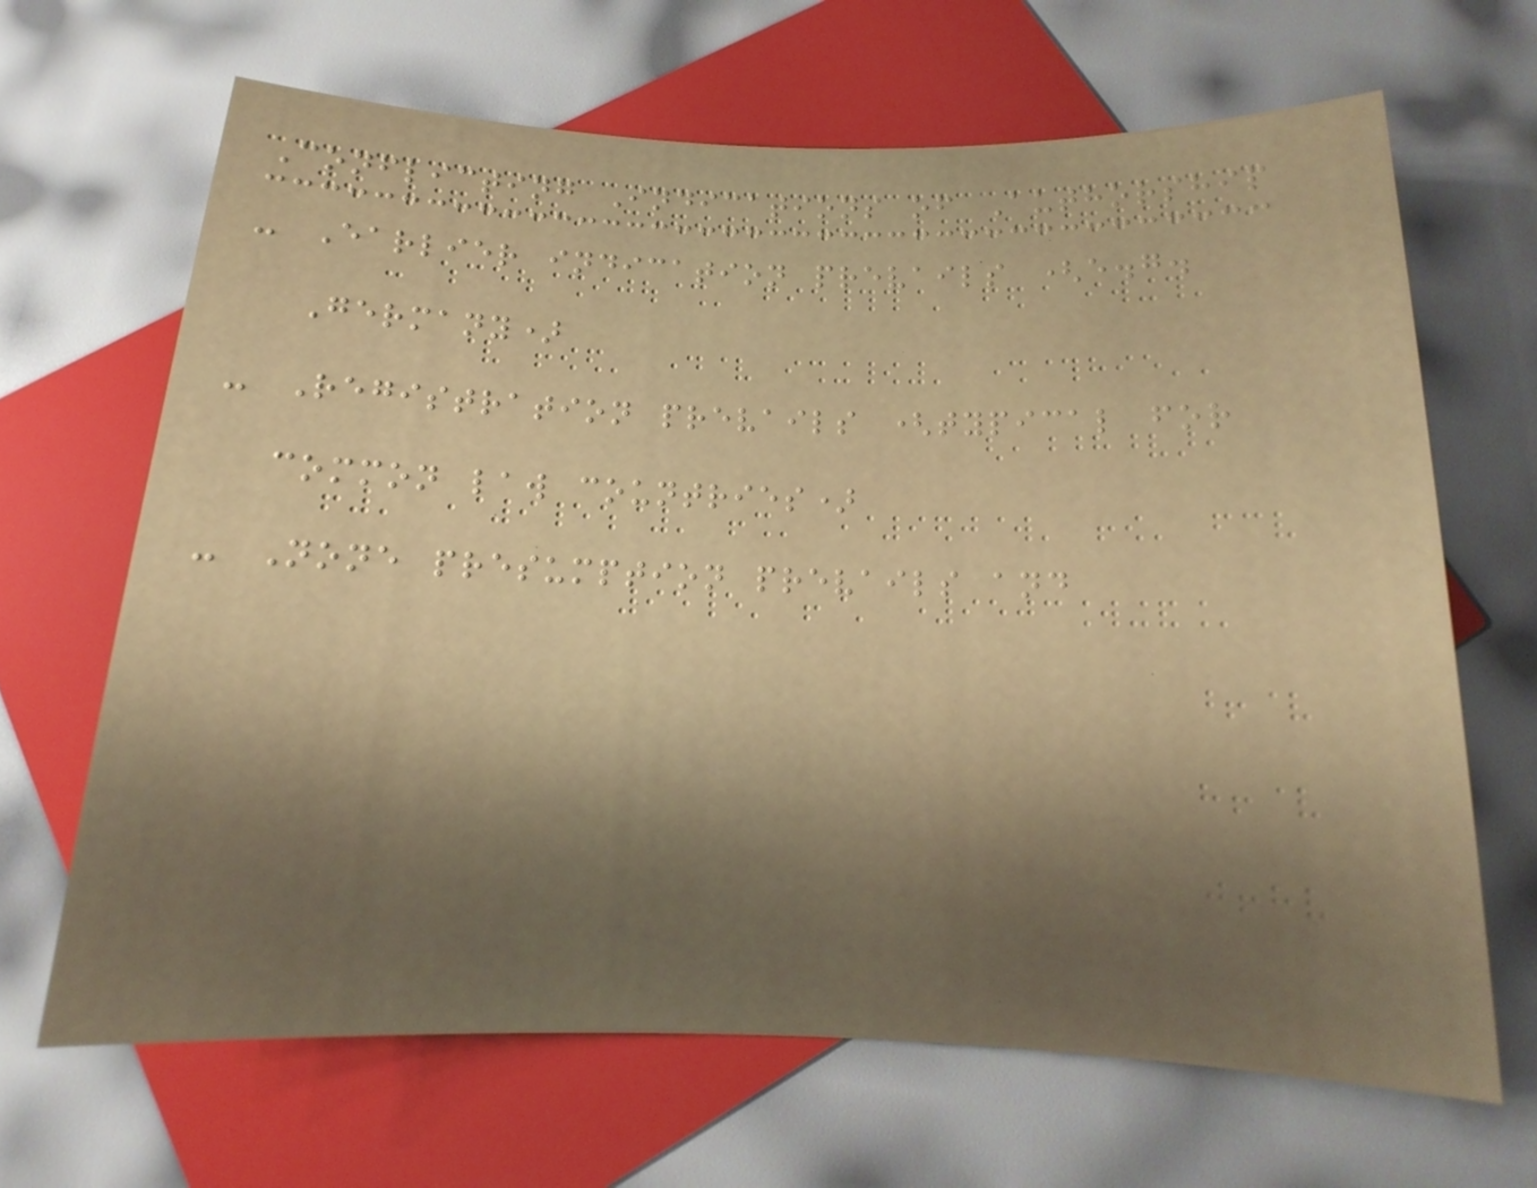Conflicting Indications of Authorship
- Earlier indication prevails (e.g.
Germany)
- Registration prevails (typical for
common law countries)
- None presumption prevails and
